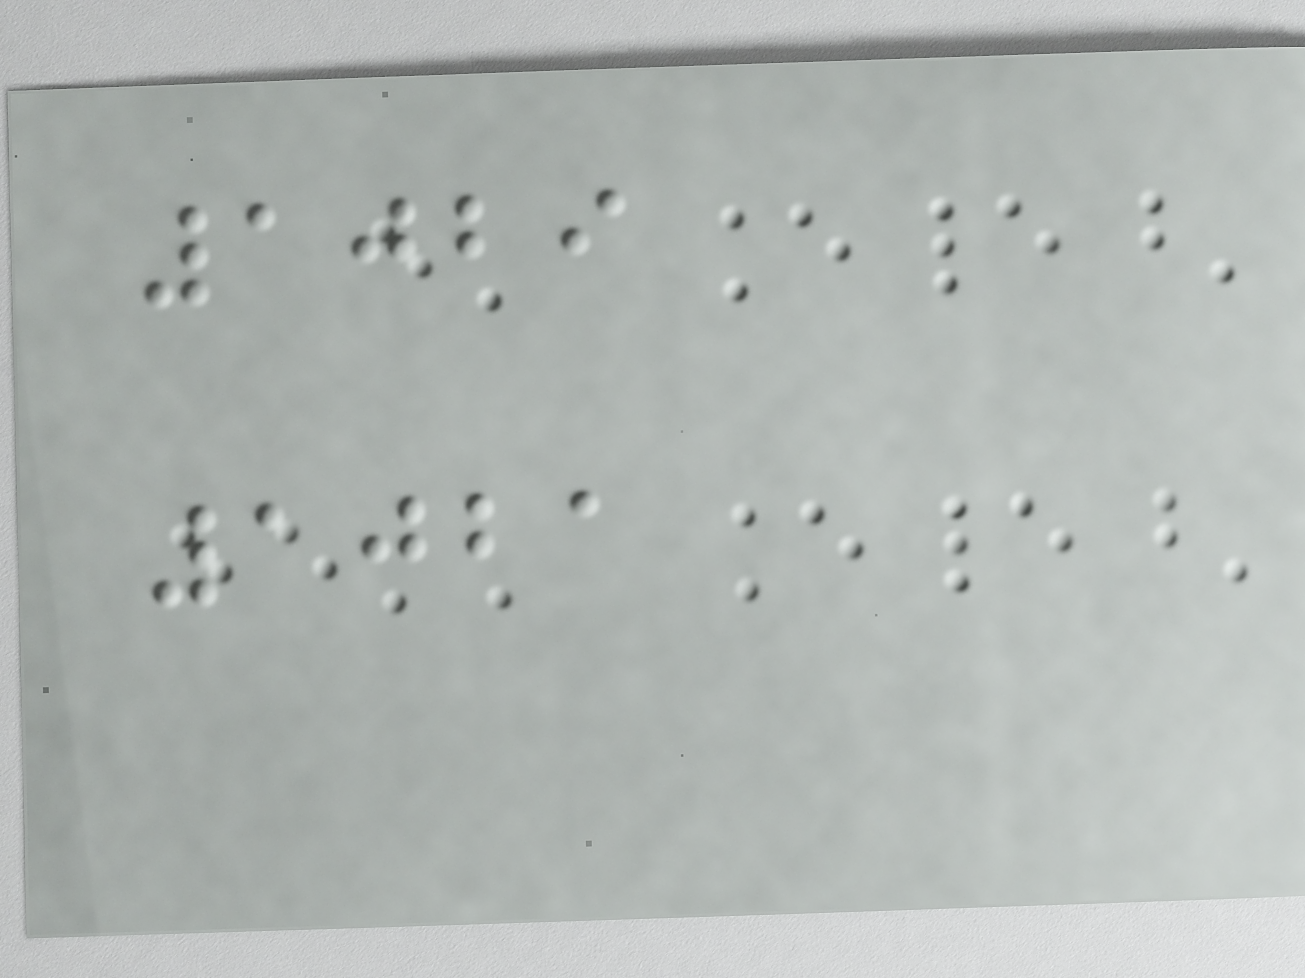1029
1021
